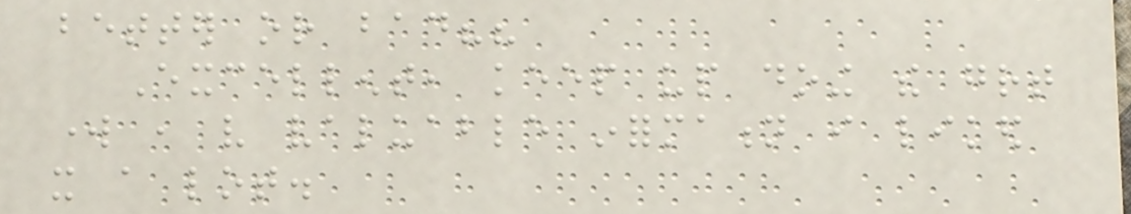better or bad??
Excellent, keep up doing the great
work , very valuable information i liked
it a lot.
